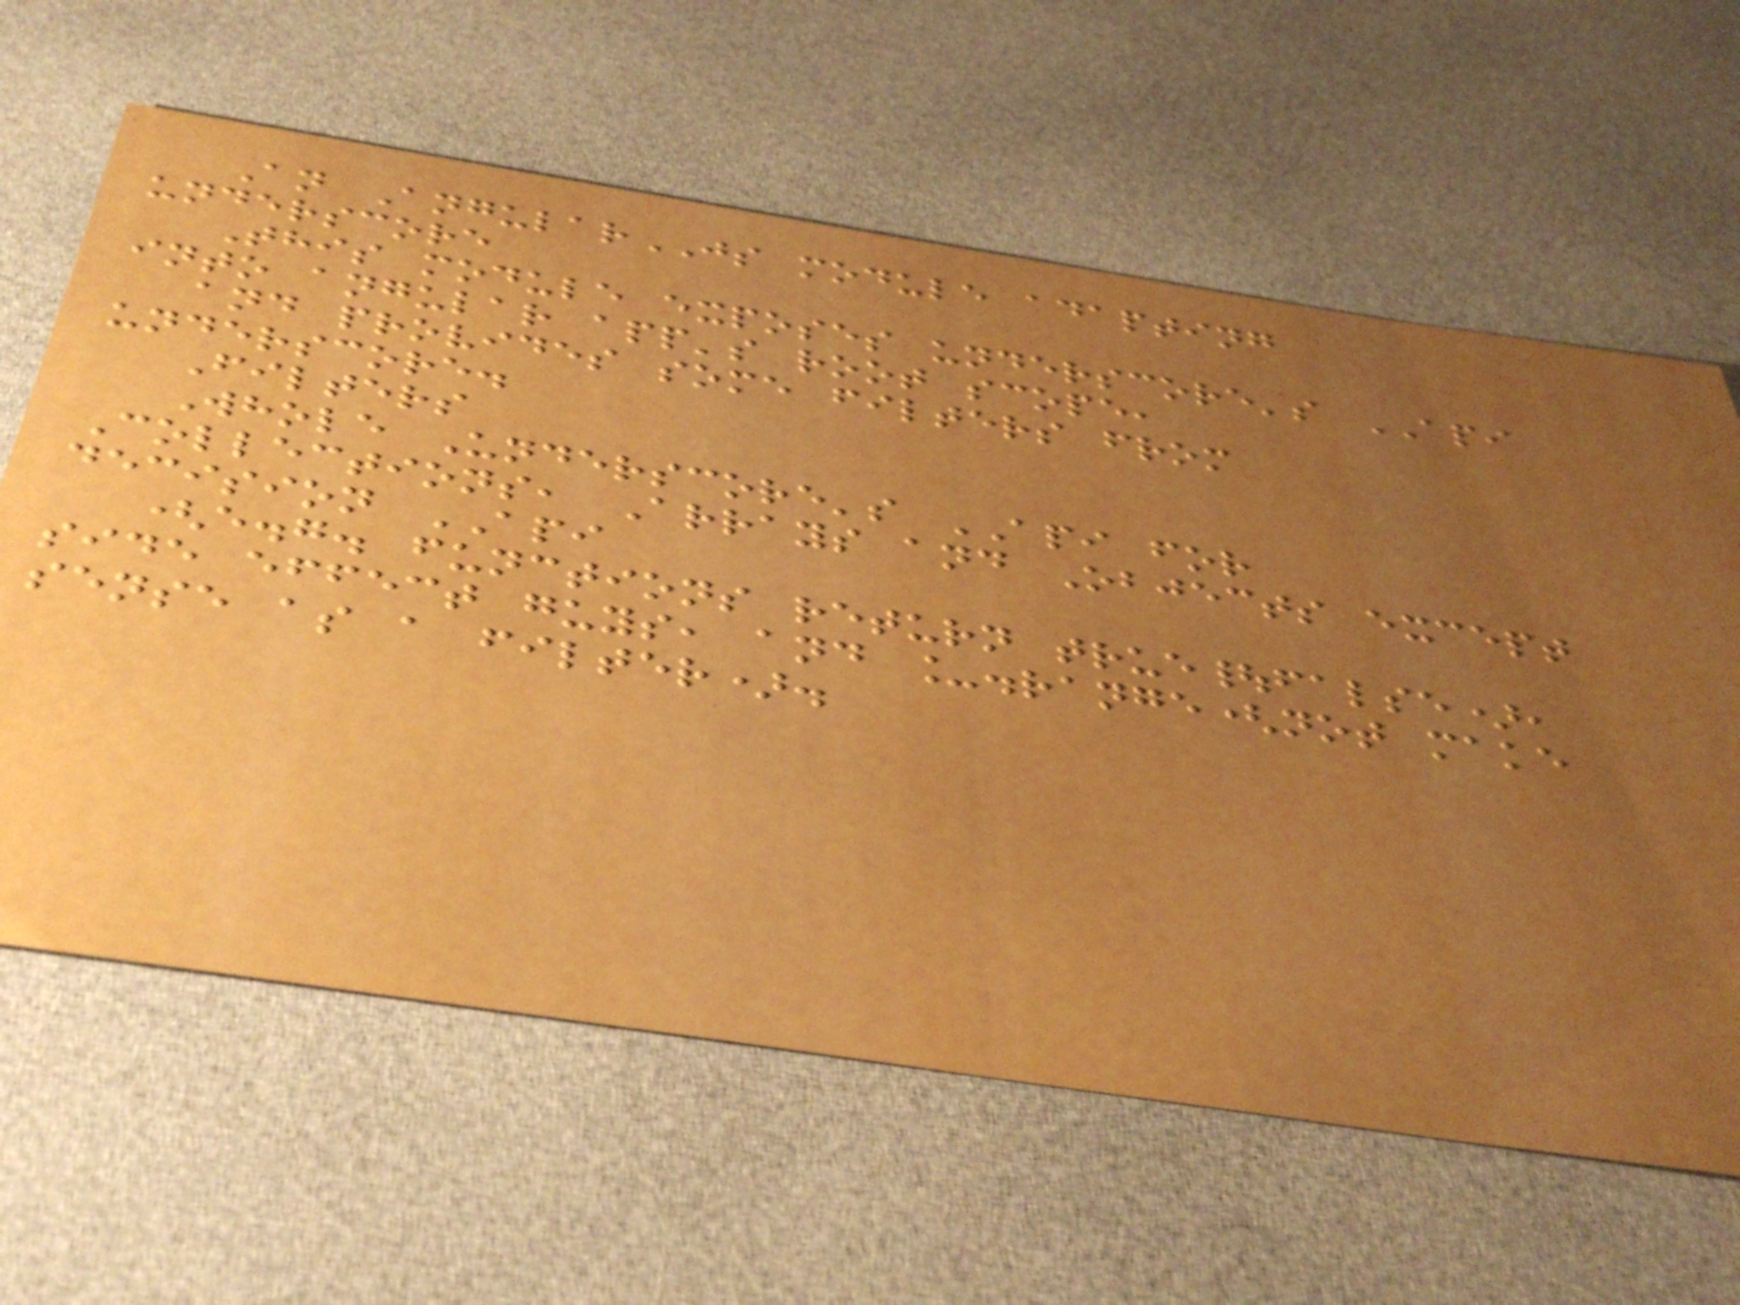An AngularJS module adapting
underscore
This module exposes underscore's API
into angular app's root scope,
and provides some filters from
underscore.
Filters
Whole Underscore's API for
Collections, Arrays and Objects except
decision API
(e.g. functions return true|false),
side effect guys, and _.range(not make
sense as a filter).
